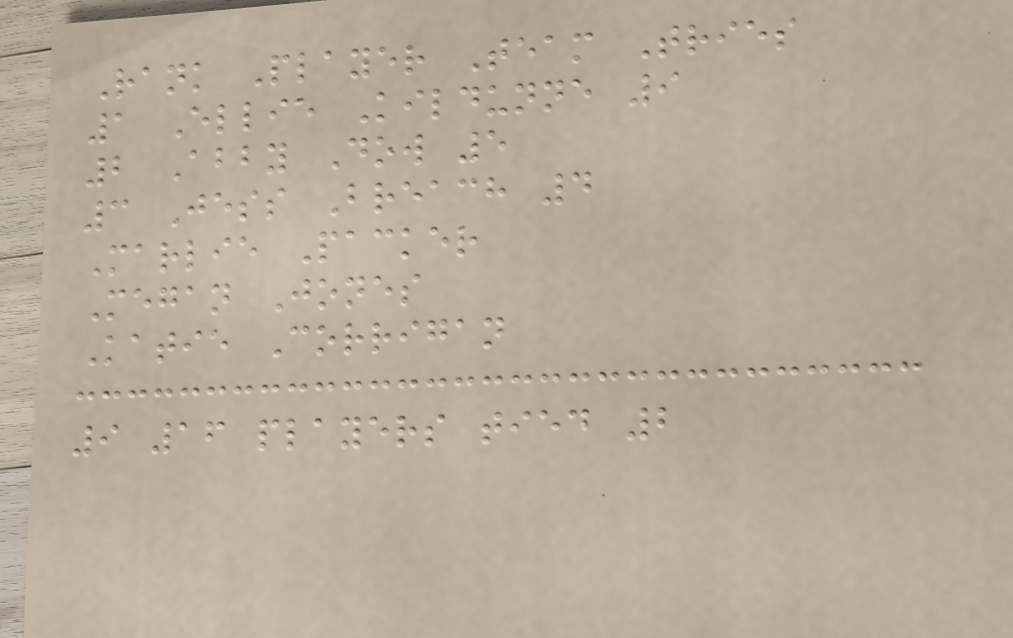Rank Player Team Tries
1 Ellie Kildunne 9
2 Abby Dow 5
3 Jess Breach 4
Marlie Packer
Megan Jones
Katie Corrigan
9 16 players tied 2
